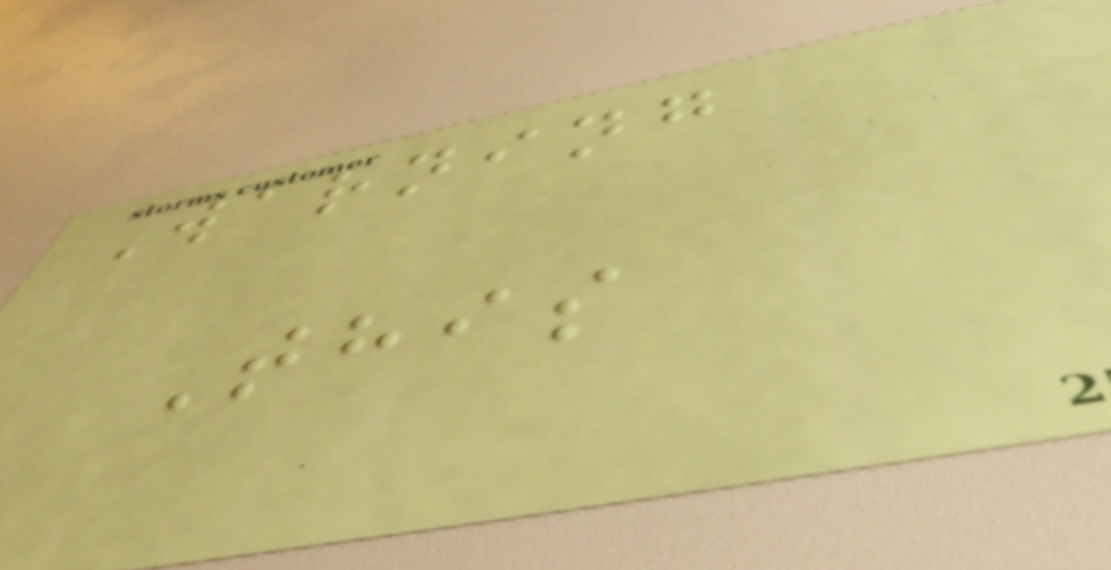Warning
This
